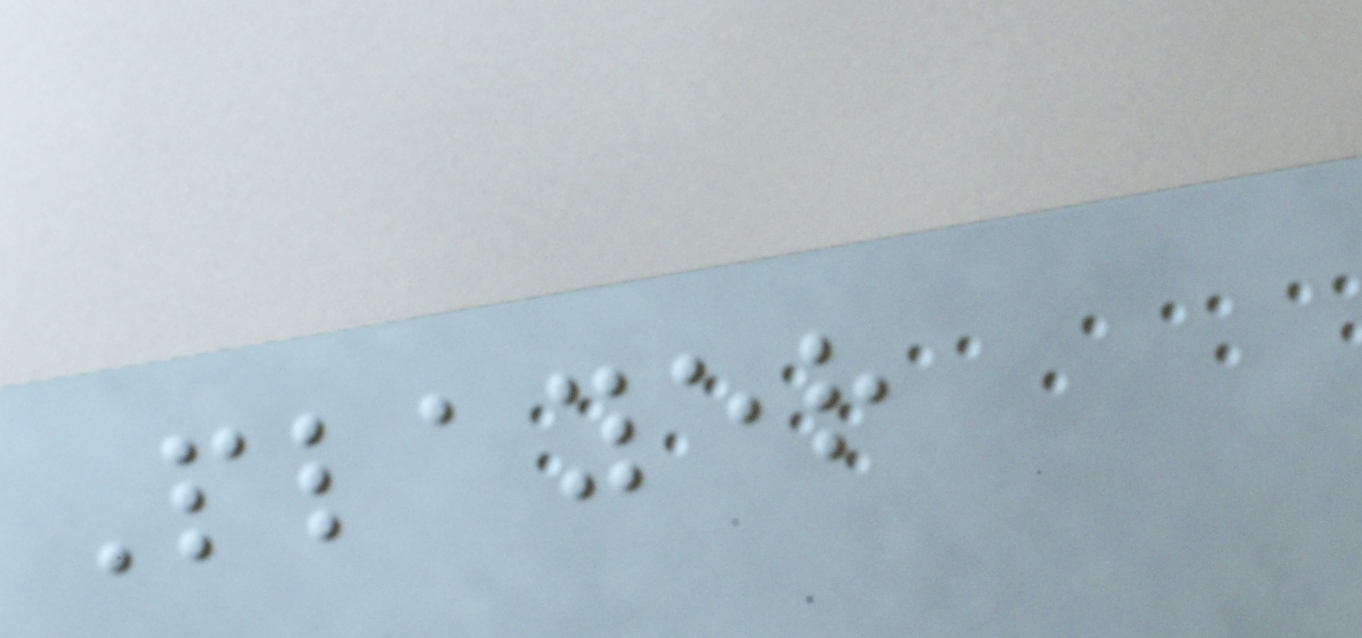Player
